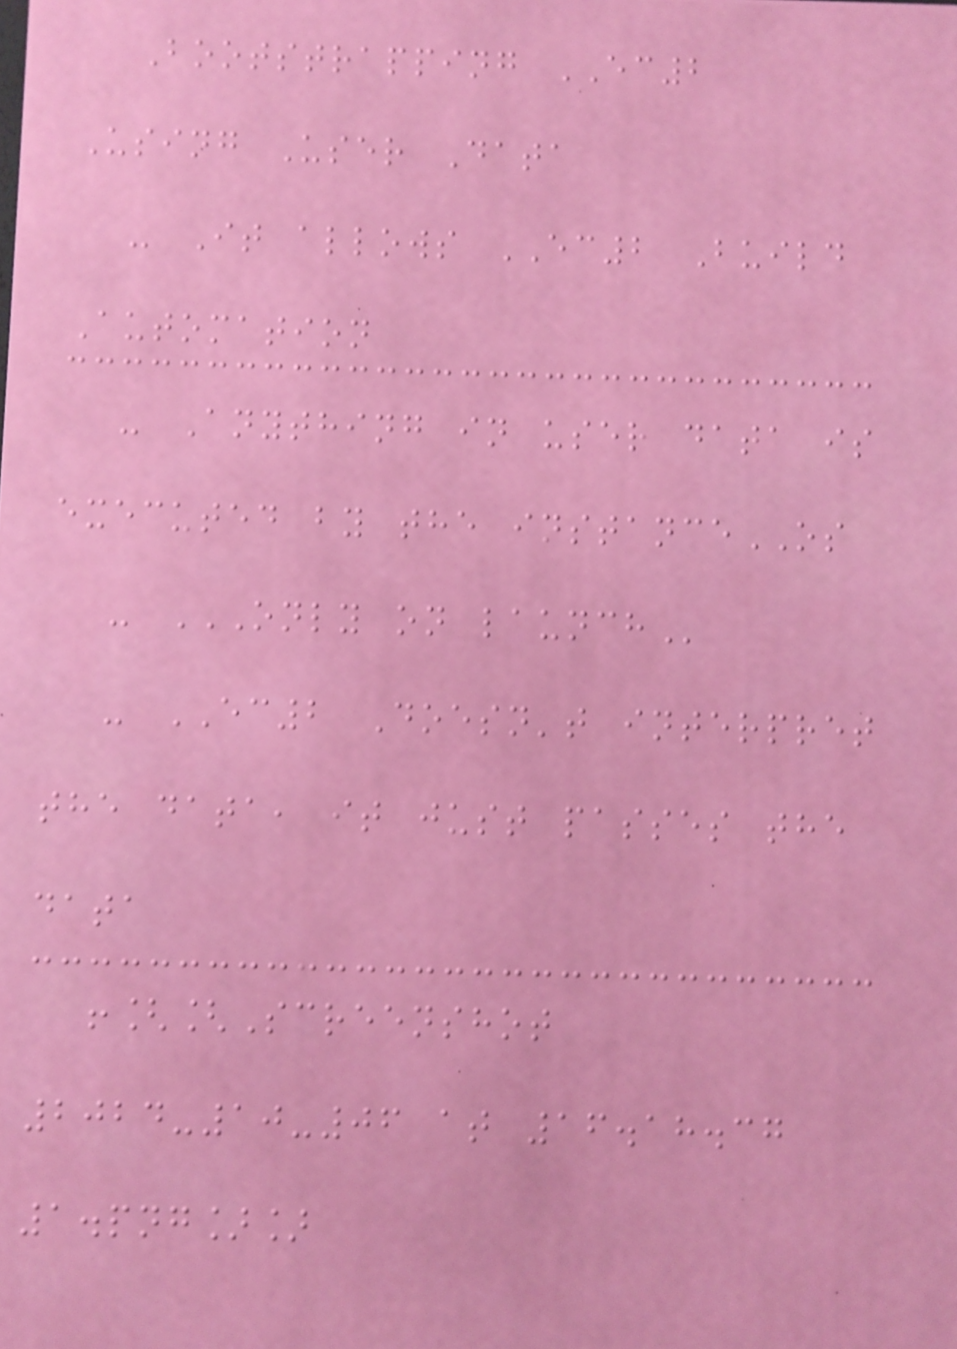Bootstrapping EC2
Using User Data
- It allows EC2 Build
Automation
- Anything in user data is
executed by the instanceOS
- ONLY ON LAUNCH
- EC2 Doesn't interpret
the data, it just passes the
data
![[Screenshot
2024-10-06 at 16.18.37
1.png]]
